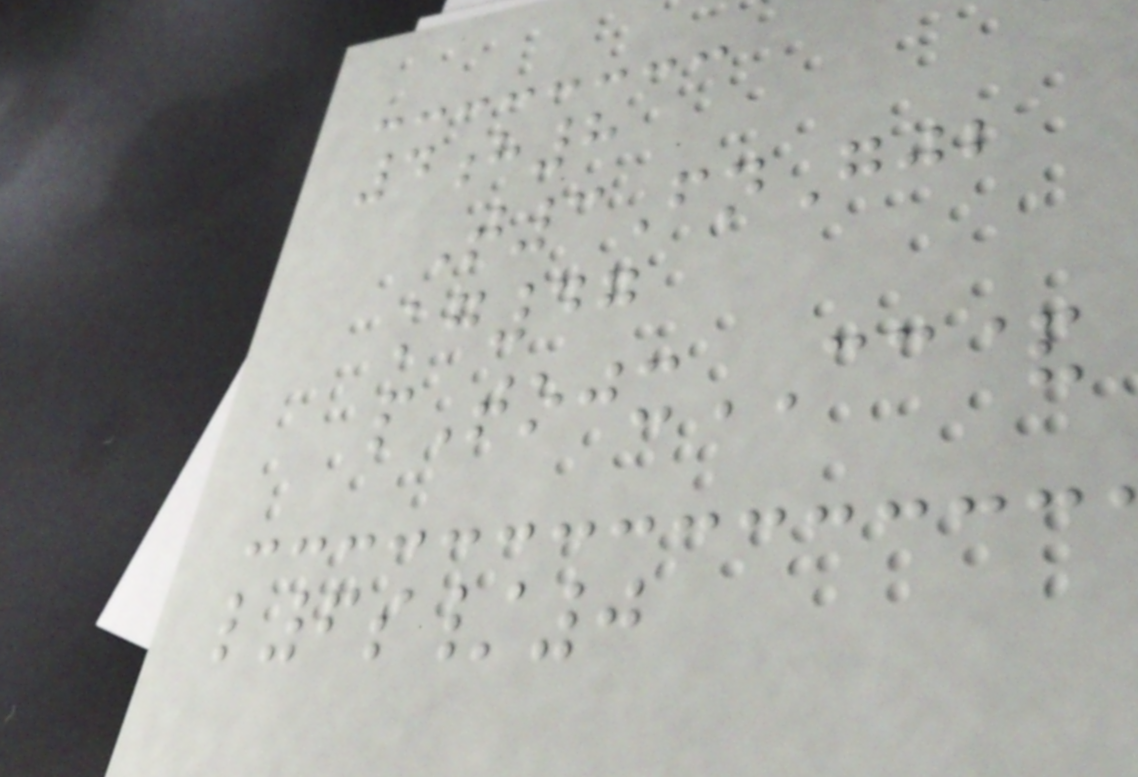4h8
T3FnGjb
kg47
pTojxCC&
l6s/0
